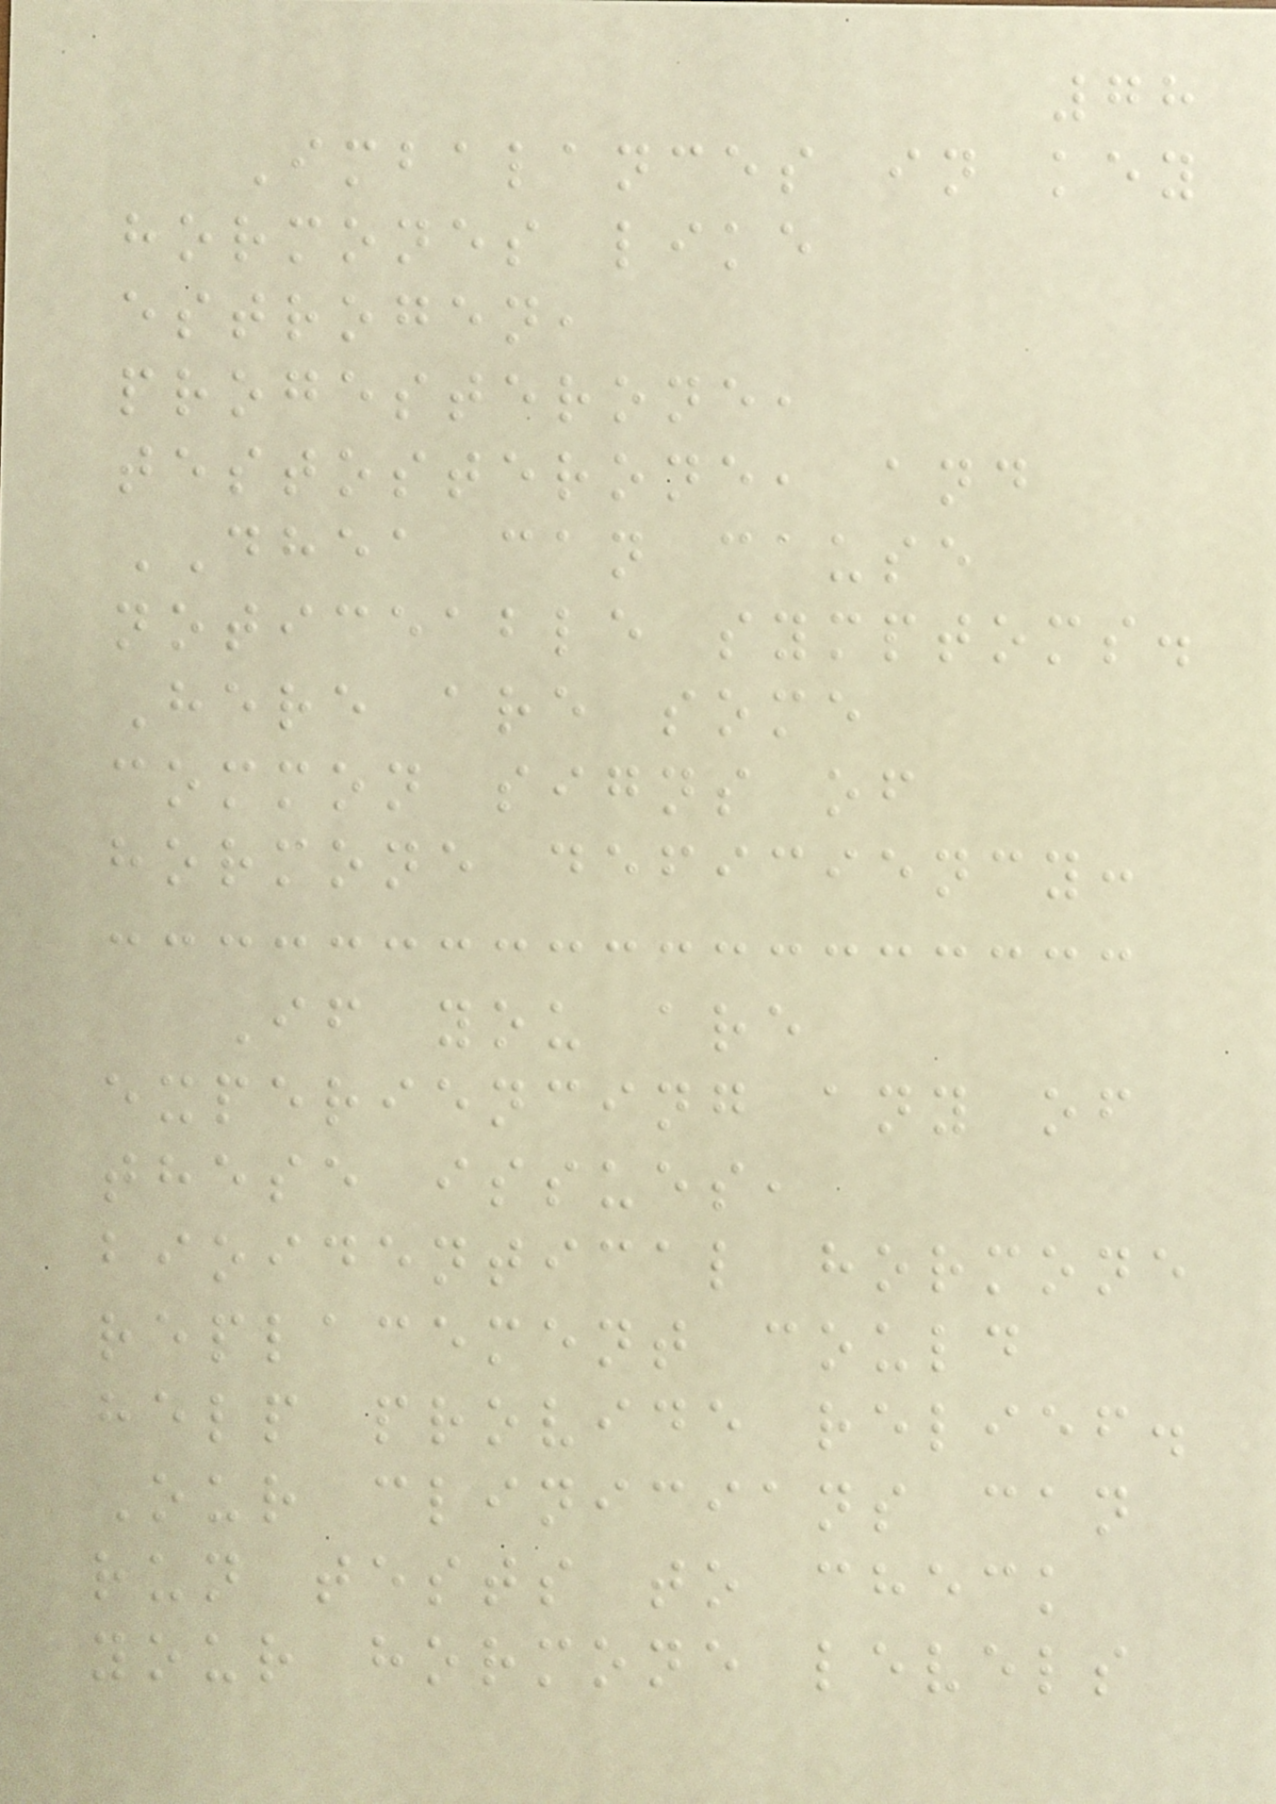78
Imbalances in key
hormones like
estrogen,
progesterone,
testosterone, and
DHEA can cause
noticeable symptoms.
Here are some
common signs of
hormone deficiency:
If you are
experiencing any of
these issues,
bioidentical hormone
replacement could
help provide relief.
Our clinicians can
run tests to check
your hormone levels
